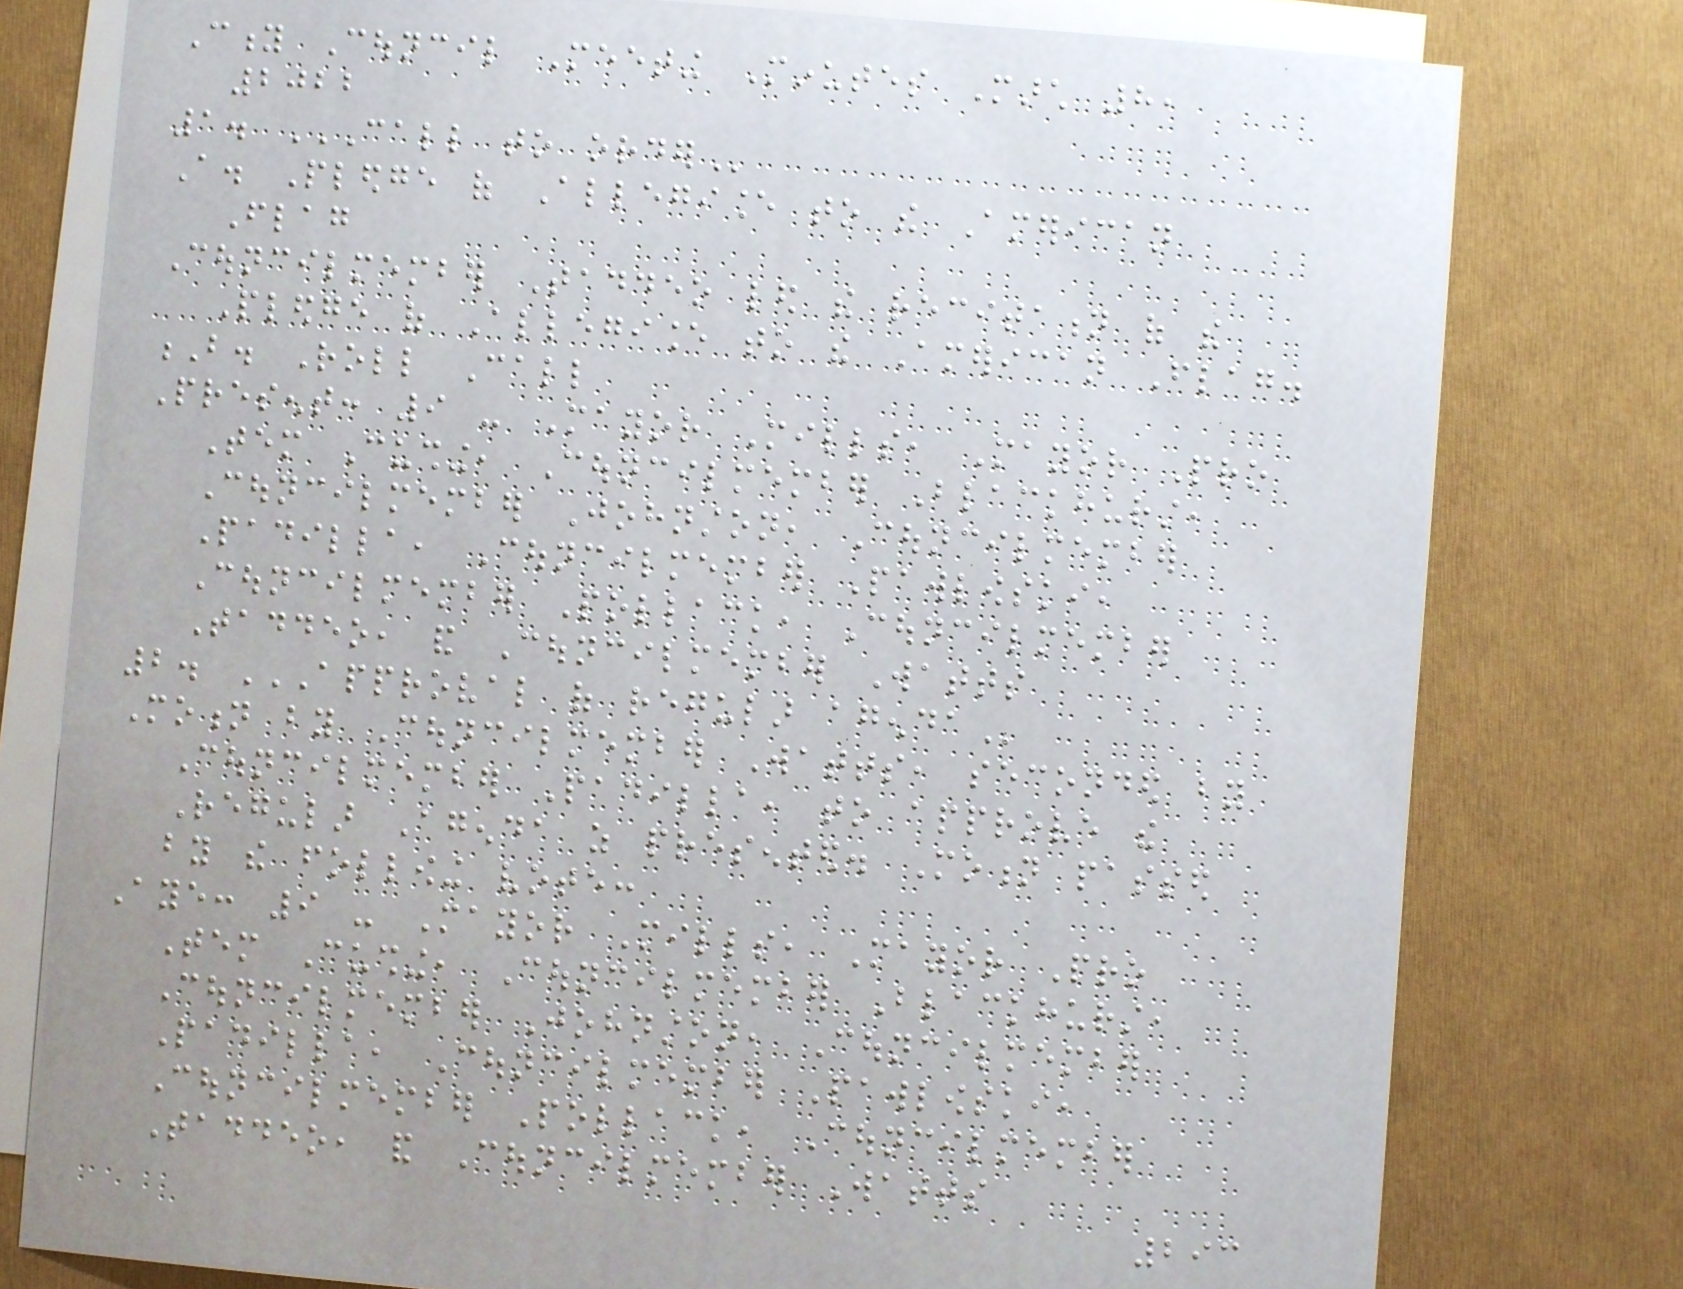City Council Meeting Minutes March 8,
2022
1. CALL TO ORDER
A. Pledge of Allegiance to the American
Flag
Councilmember Taddeo led the recitation of the
Pledge of Allegiance to the American Flag.
B. Roll Call
Present: 9 - Mayor Mills, Mayor Pro
Tem Cushing, Councilmember Blackhurst,
Councilmember Johnston, Councilmember
Padilla, Councilmember Pawlowski,
Councilmember Pollack, Councilmember
Taddeo, and Councilmember Watts
2. APPROVAL OF REGULAR AGENDA
Motion by Councilmember Watts, seconded by
Councilmember Padilla, to approve the
Regular Agenda as presented. Motion passed
by the following vote:
Aye: 9 - Mayor Mills, Mayor Pro
Tem Cushing, Councilmember Blackhurst,
Councilmember Johnston, Councilmember
Padilla, Councilmember Pawlowski,
Councilmember Pollack, Councilmember
Taddeo, and Councilmember Watts
293
